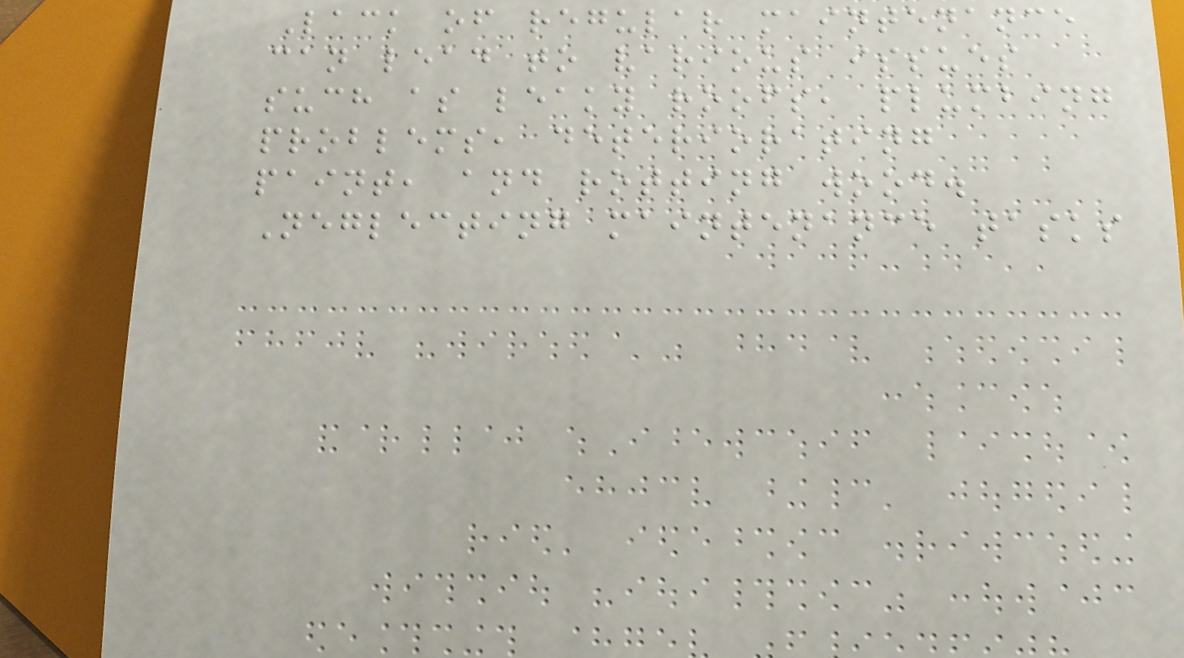Lack of regular maintenance
can lead to various issues
such as leaky roofs, plumbing
problems, deteriorating
paint, and rotting wood.
Neglecting maintenance tasks
